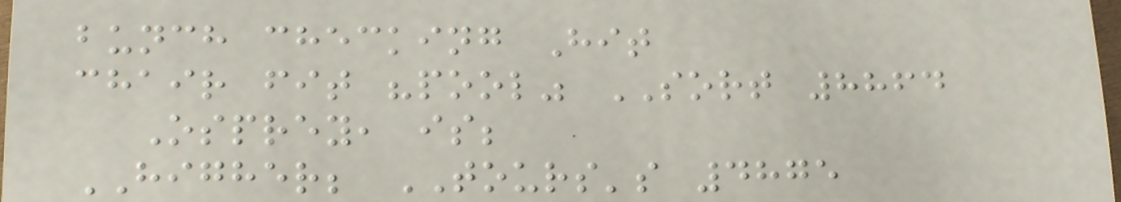bunch checking Hit
chair fit "pool" SORT 8864
Osprey, is;
HIGHER; TOURS's 4875
